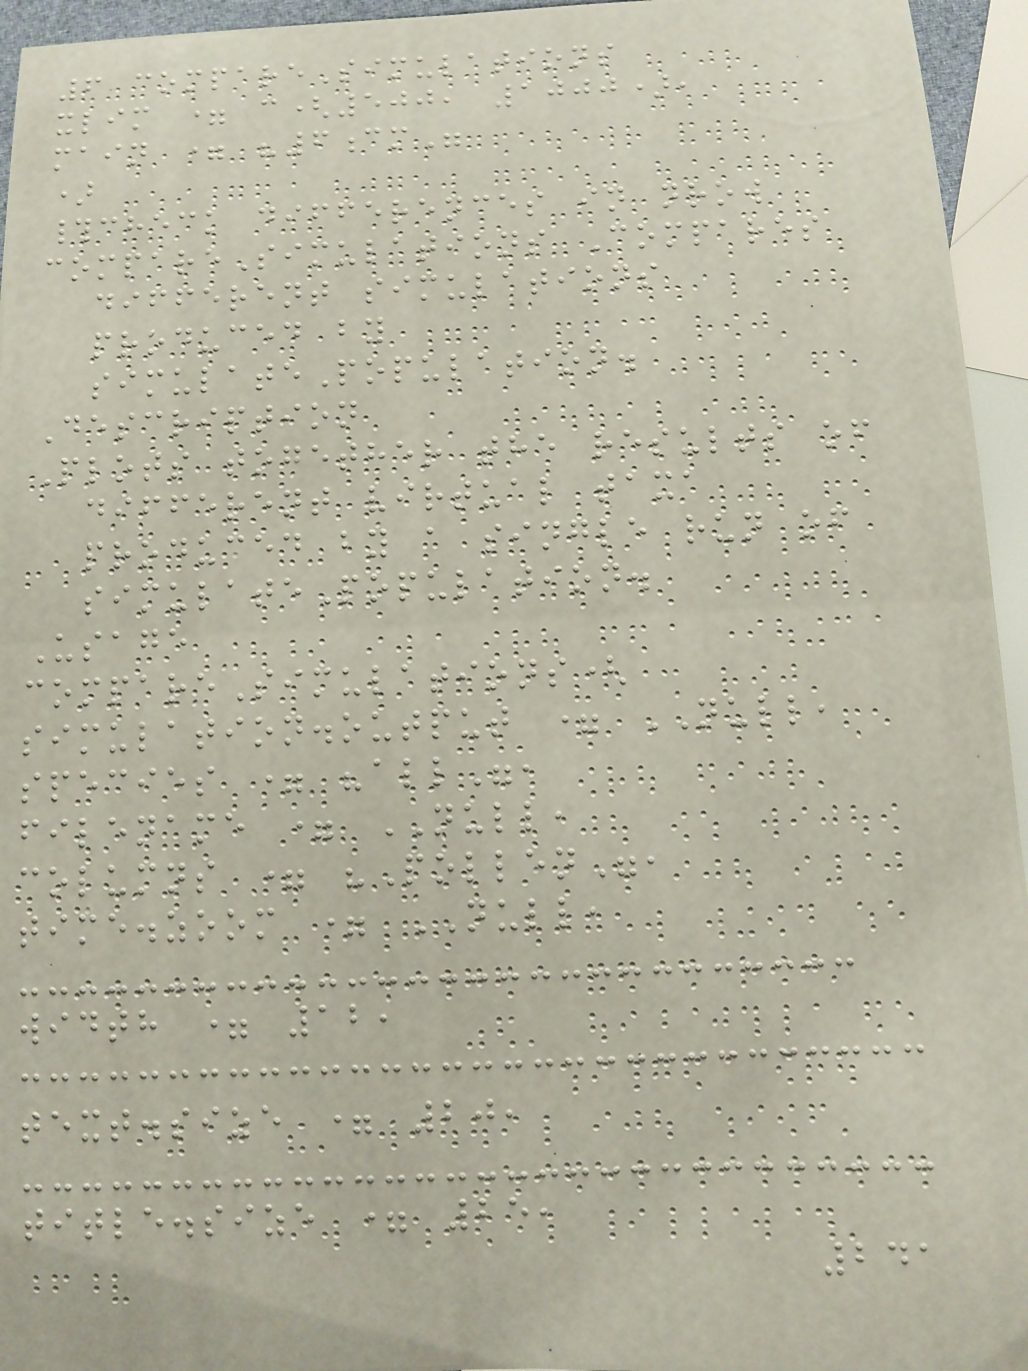6 compareSimulations
xlim = c(500, 1000),
main = "6cm"
)
#check differences in nrow
compareSimulations Compares
different simulations
produced by
simulatePopulation.
Description
Plots together the results of
different virtual taxa
produced by a single run of
simulatePopulation.
Usage
compareSimulations(
simulation.output = NULL,
species = "all",
filename = NULL,
columns = "Pollen",
time.zoom = NULL,
width = 12,
text.size = 20,
title.size = 25,
241
